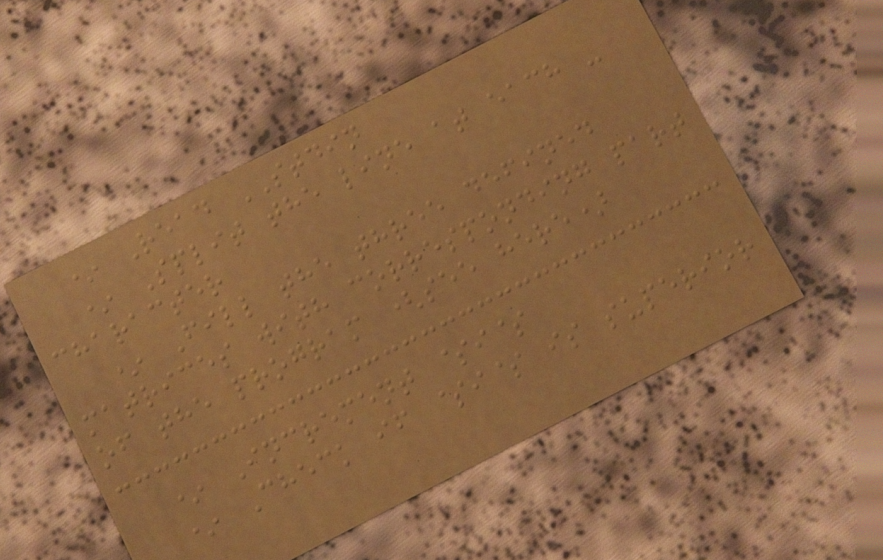* Read STDIN
* Split the line at each -
character
* Fill the three defined
matrices with corresponding part
of the program (see here)
* Increment $i$
* Check if $i$ is superior
